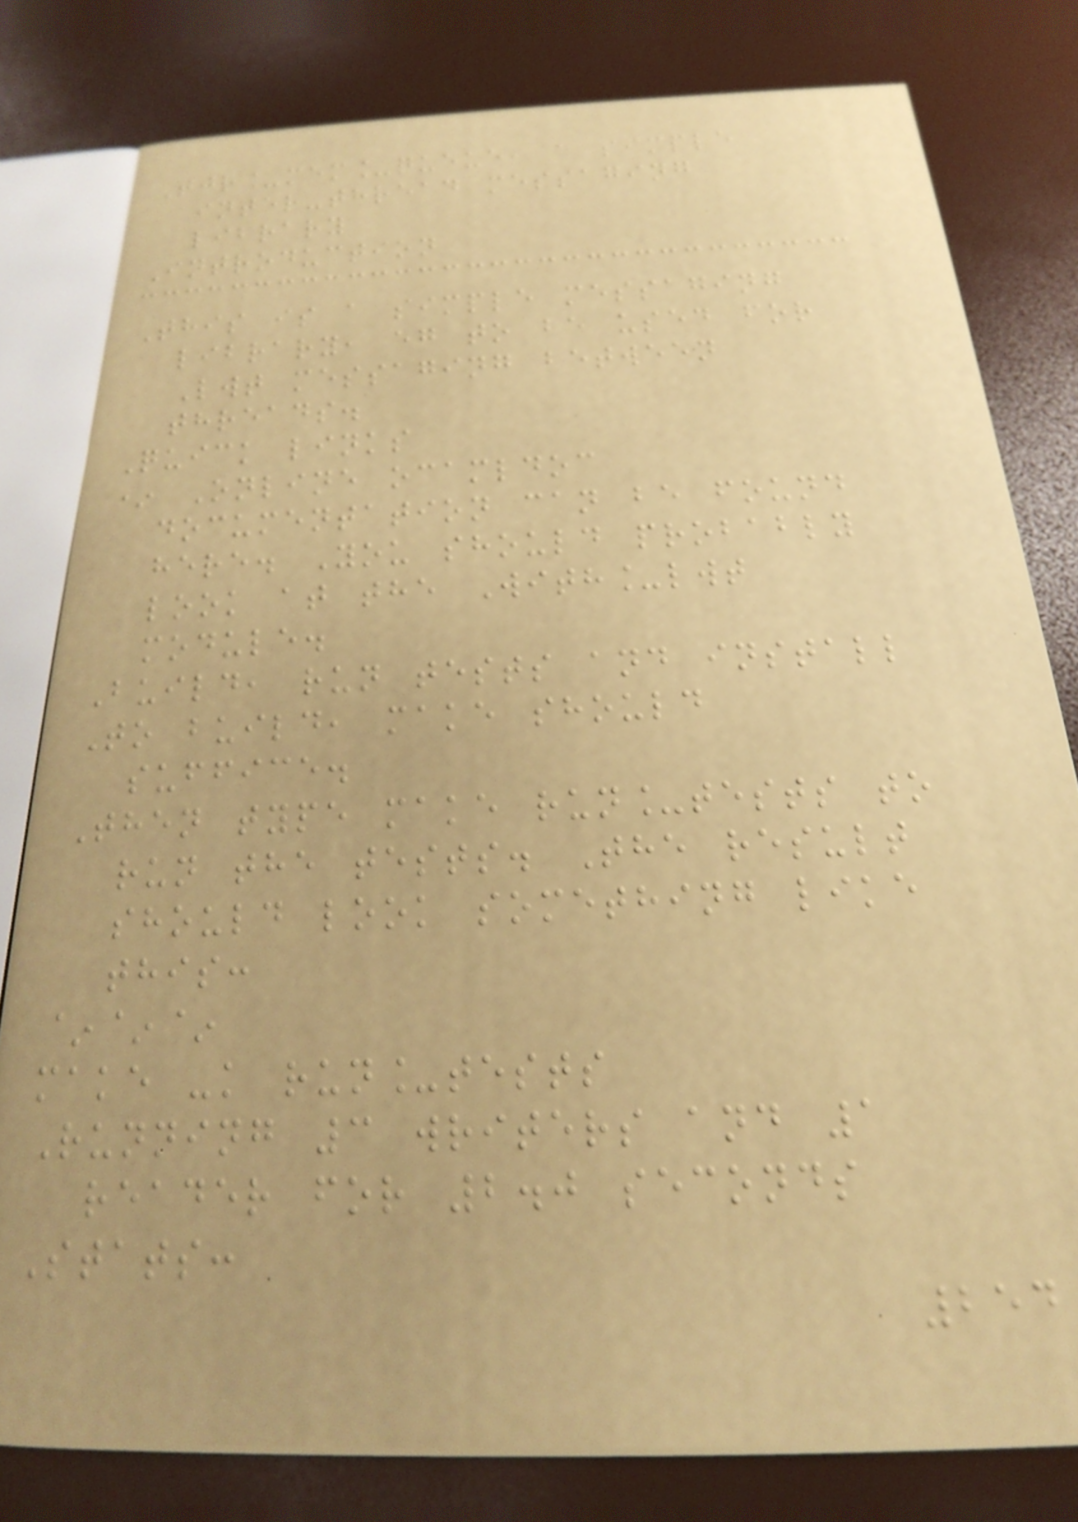Tjr_mem_queue, a simple
inter-thread messaging
library
Introduction
This is a simple messaging
library, eg to be used for
Lwt messaging between
threads.
Quick links
* Online ocamldoc
documentation can be found
here. You should probably
look at the With_lwt
module.
Build, run tests and install
To build, make should
suffice.
Then type make run_tests to
run the tests. The result
should look something like
this:
~~~
make -k run_tests
Running 3 writers and 1
reader for 2.0 seconds
Stats:
254
